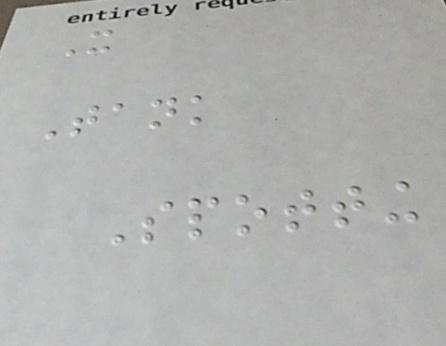It
Tank
Spotting
